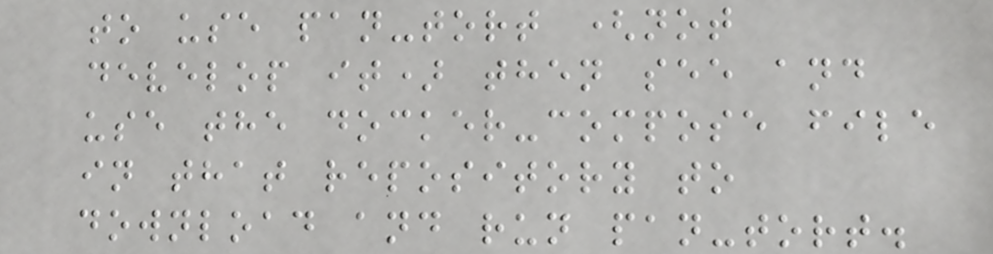to use pan-tort (not
develop it) then see and
use the docker-compose file
in that repository to
download and run pan-tort.
